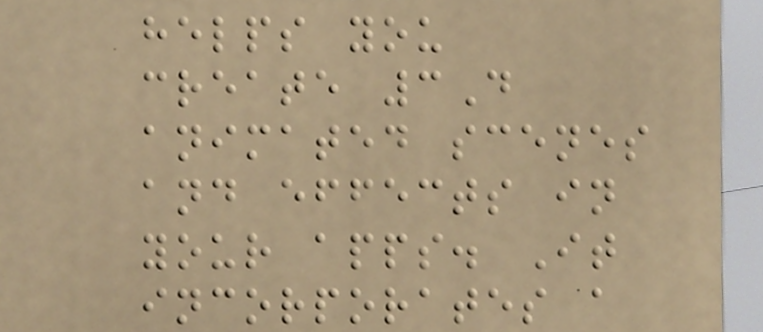helps you
create 3D
animated scenes
and effects in
your apps. It
incorporates a
